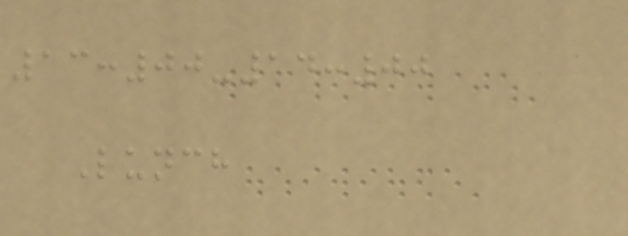13:00-14:00
Lunch
